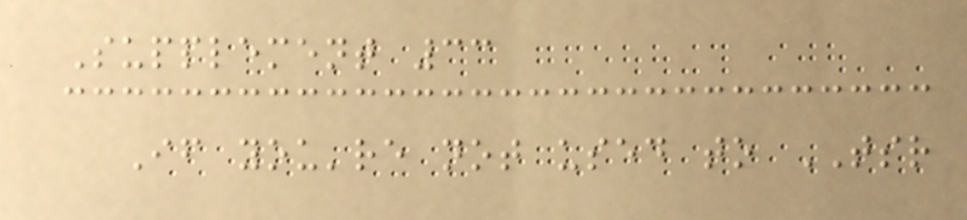Supplement 33
If you're not used to TSR
